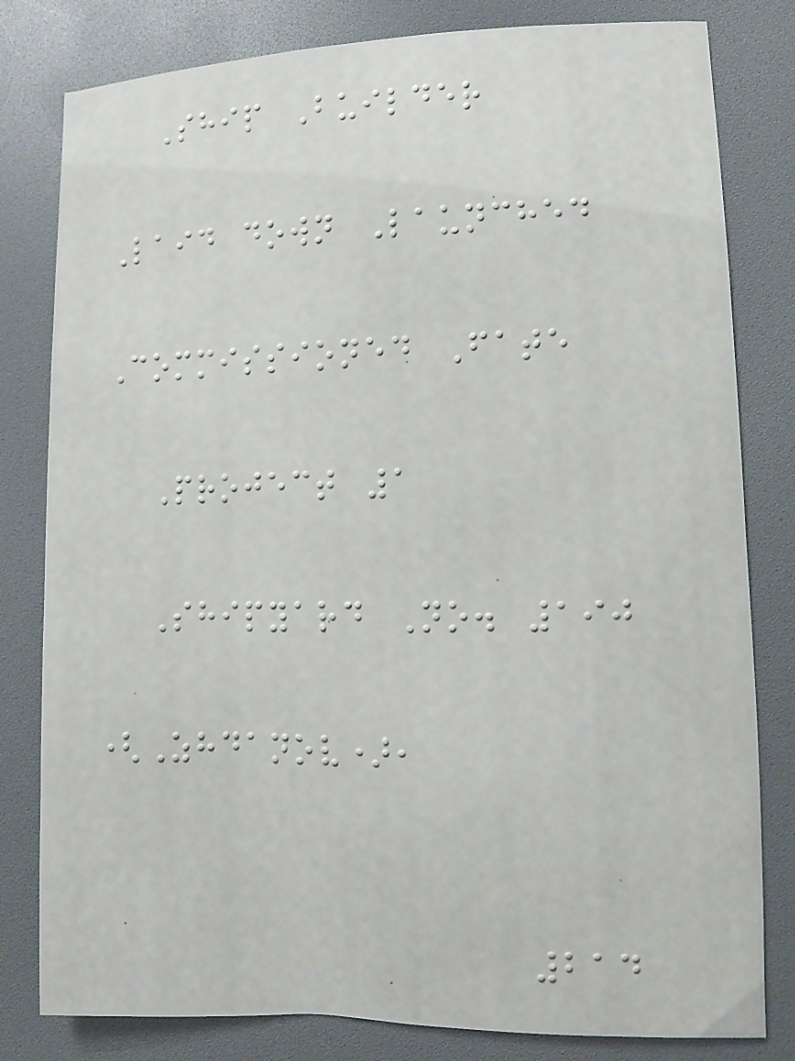Ship Builder
Laid down Launched
Commissioned Fate
Project 1
Shipyard No. 190
(Zhdanov),
214
